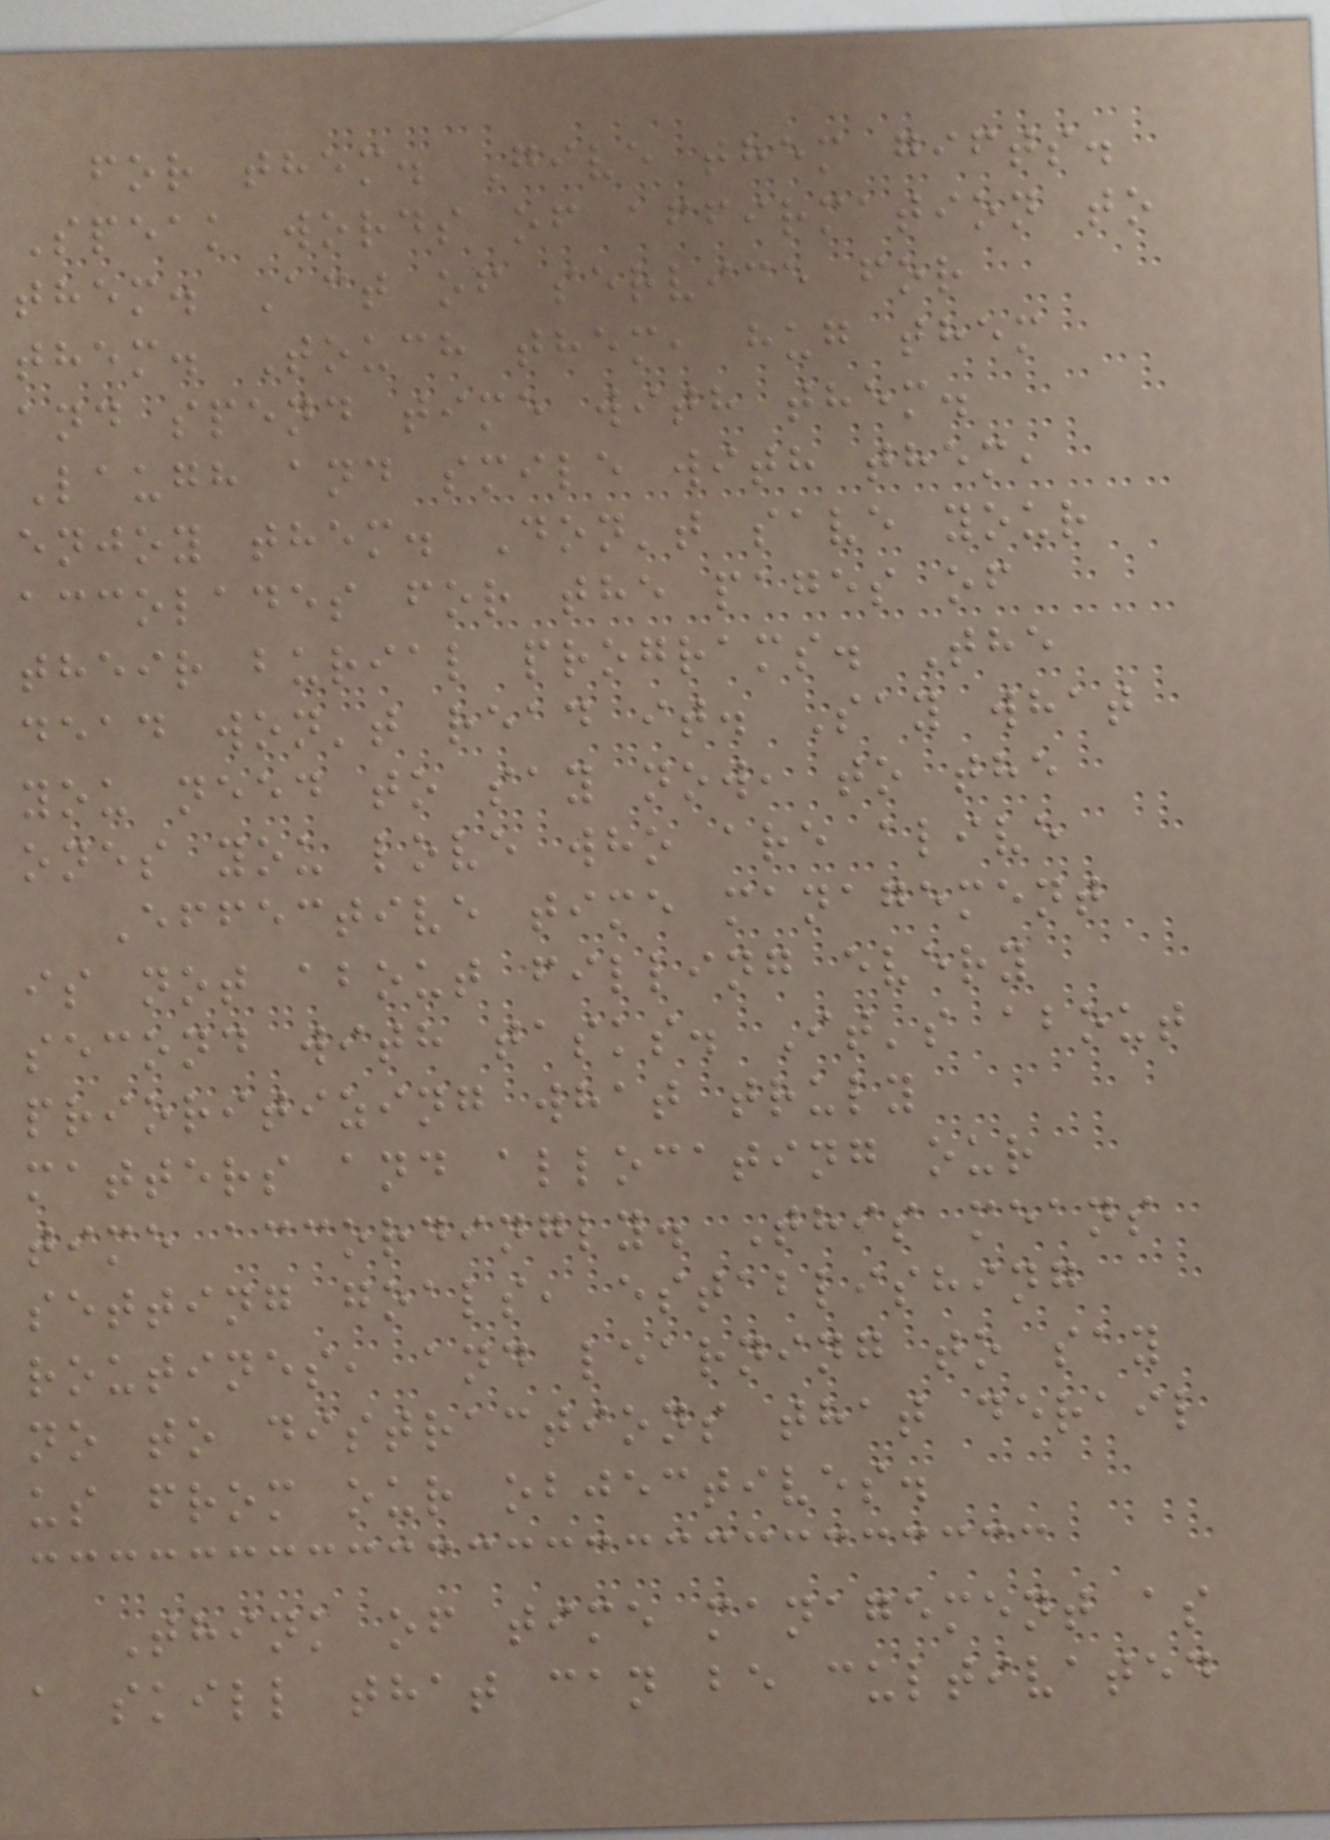for them. Give them gifts.
Speak words of affirmation to
them. Act of service for
them. Touch them, hug them
and spend time with them.
Laugh and smile with them,
enjoy them. Don't save your
accolades for the pages of
their burial programs. The
dead won't read it. Say what
you need to say now, to the
ones you love who are alive
Effective time management
is not about filling every
second with tasks. It's about
prioritizing what truly
matters and allocating our
time accordingly. This means
setting goals, establishing
routines, and learning to say
no to distractions that derail
us from our objectives.
Think of time management as
a skill that can be cultivated
